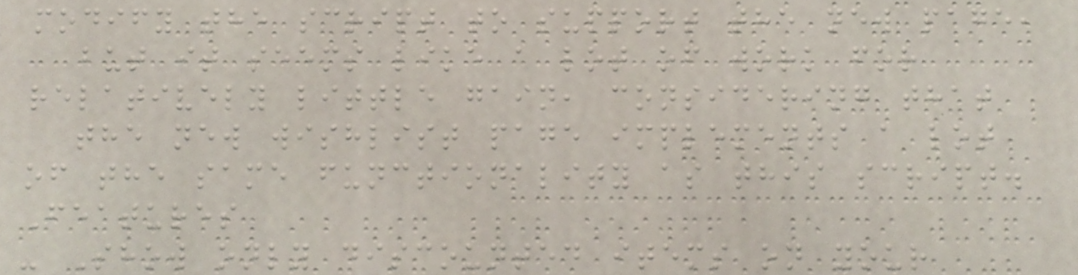modify the script to support the new page,
but it seems like a lot of work for
relatively little gain, considering that
the new wishlist page implements a lot
of the same functionality as this script.
Features
- Show only discounted items on your
